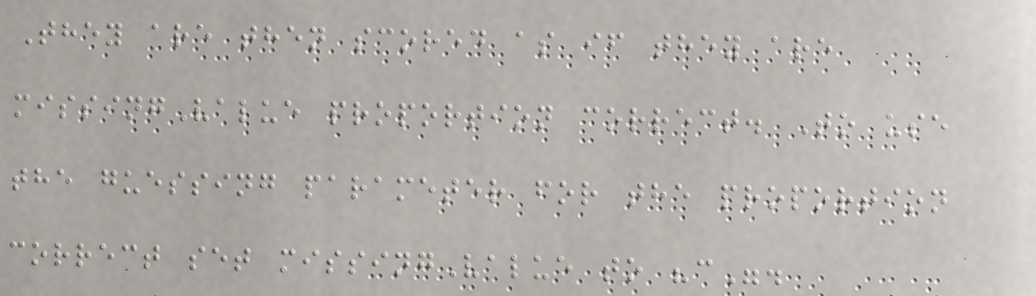They are then scored as if they are
missingValue proportion correct. To use
the guessing parameter for the proportion
correct set missingValue to "c".
